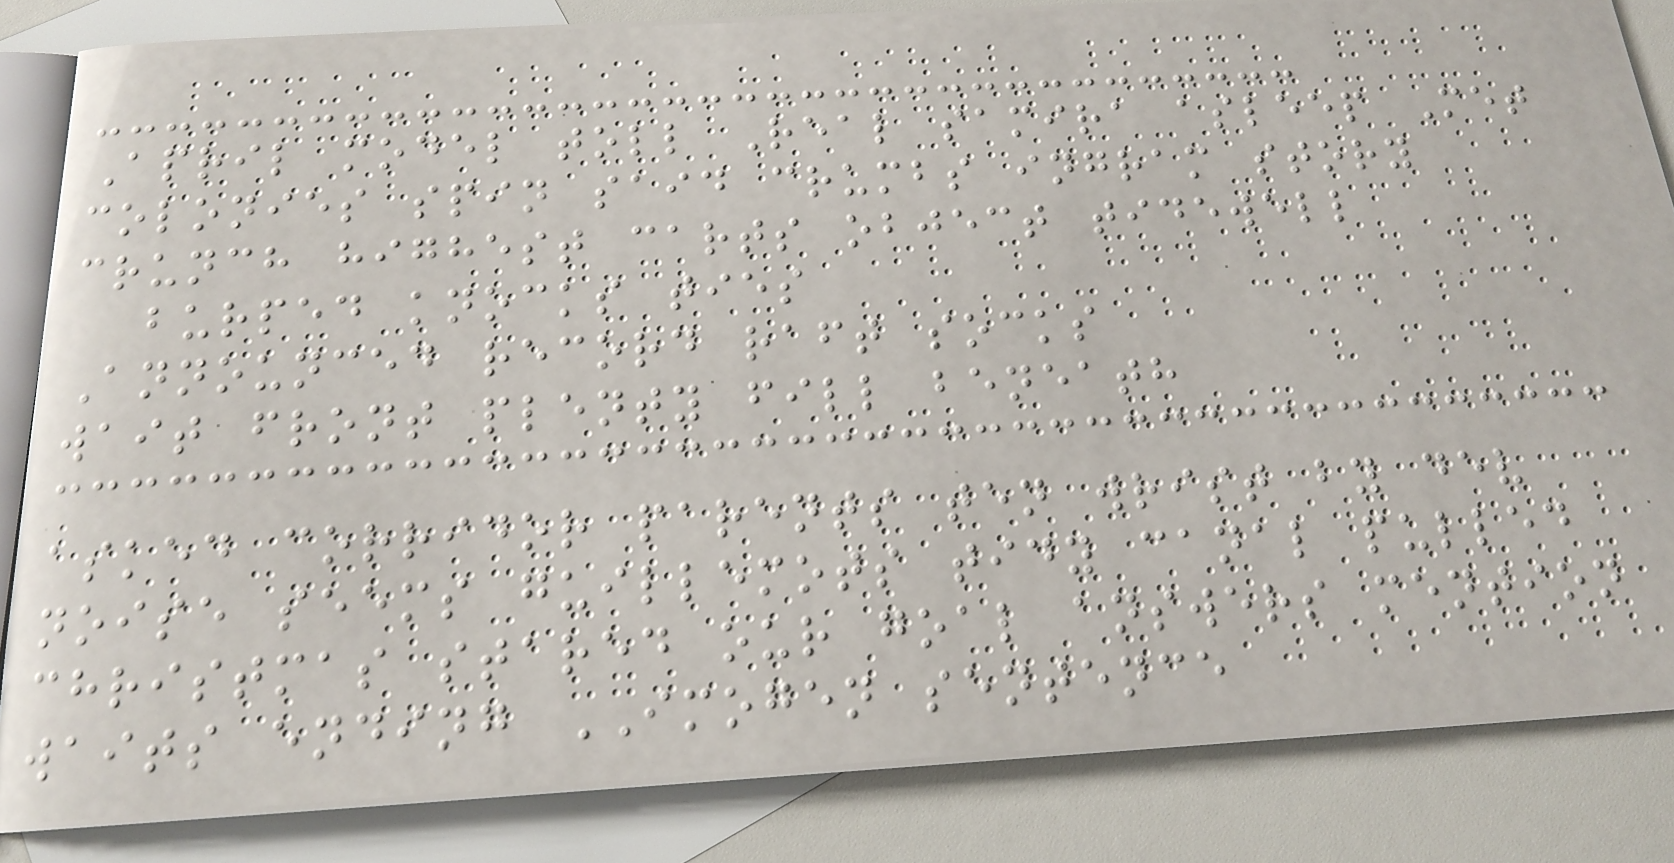April model toll Real samira asleep Met
colonies spin said crumbs ingram story
crunch highest carts object tidewell
burped knocks ties
Announced record raft socks
wait front plenty fill beneath
asked corridor parents ten wrist by dev
noise seems guillemots tidy canal pulled
christmas stared our goal answers mention
waits ending IMOGEN sentence
